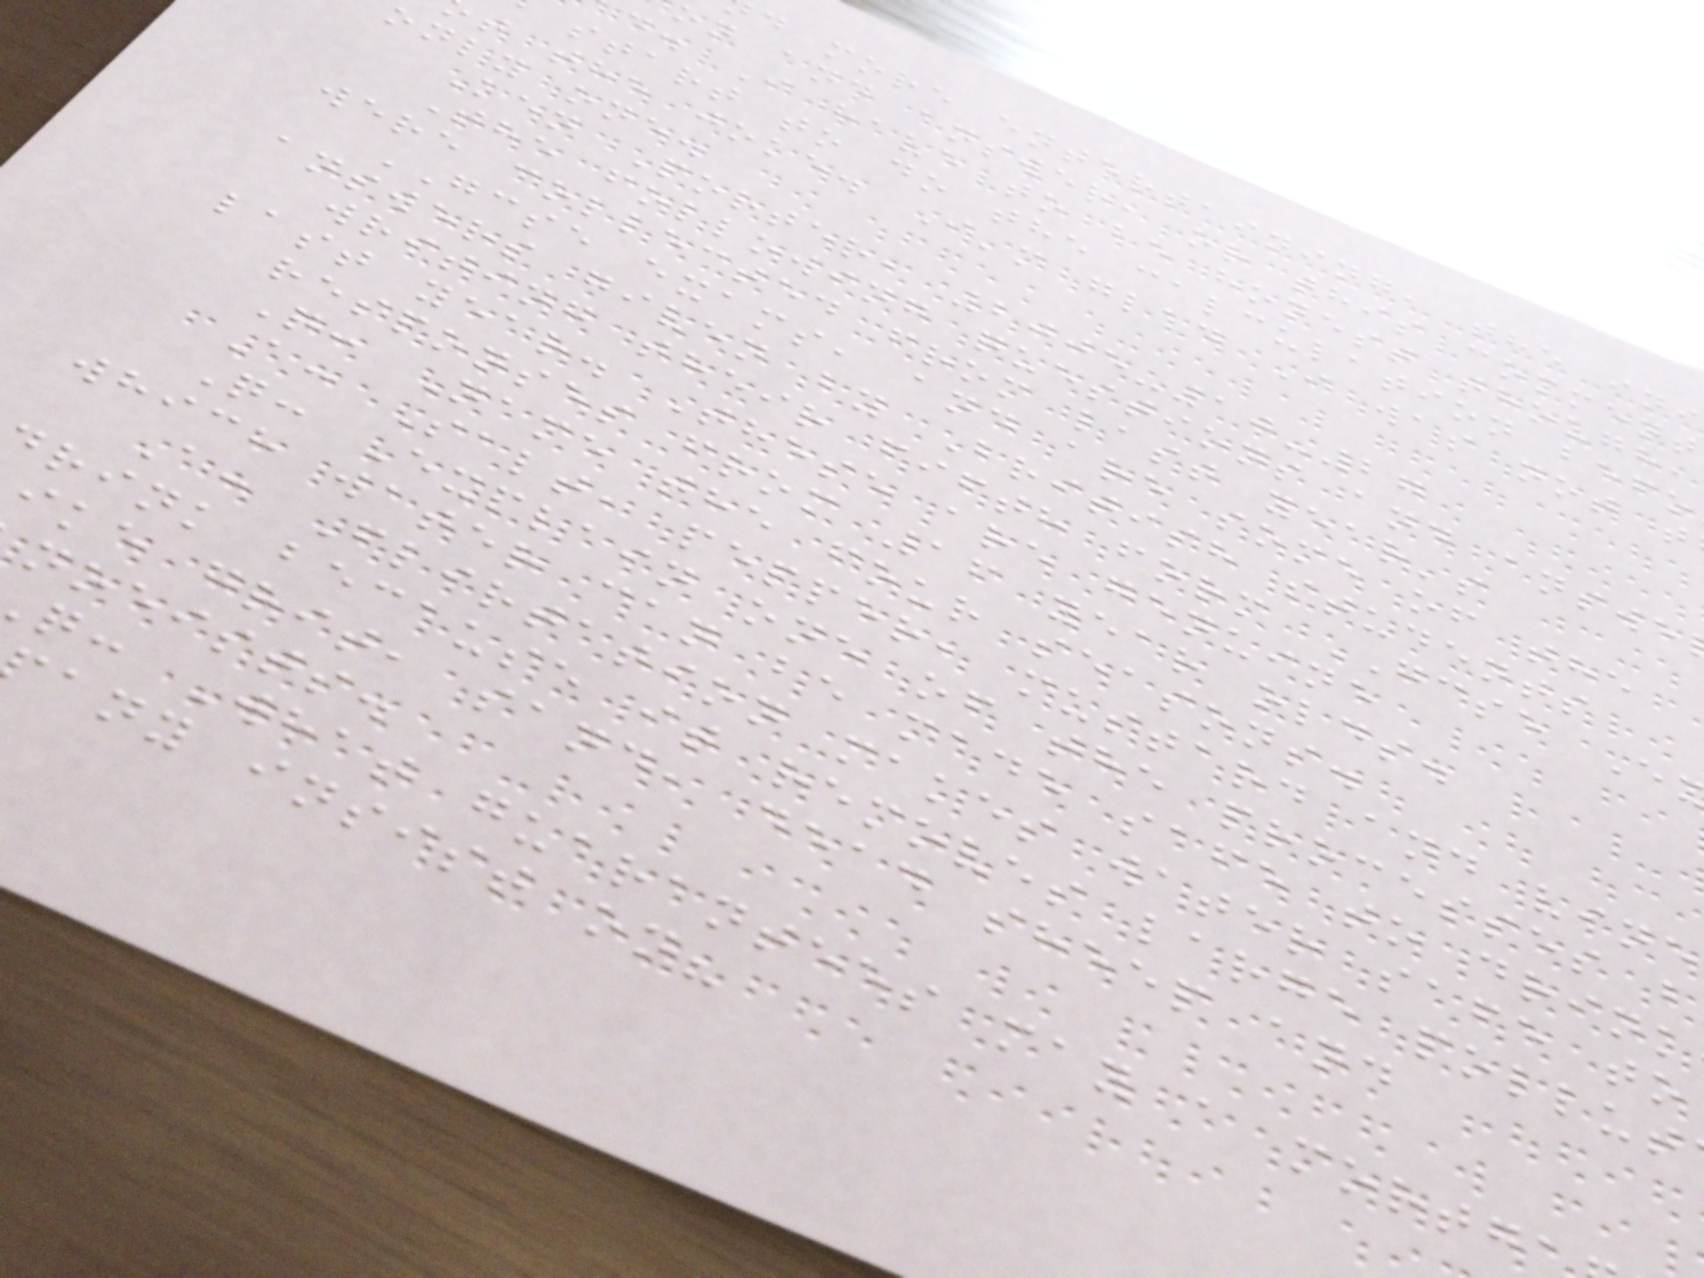d more entertaining, the ini
on and answer, or this comment
d. I have to be honest though,
start to do the calculation befo
t the joke. I'm glad I was not t
only one.
Ken Porter, 2005-10-27
The following questions and answe
were collected from last year's
GCSE exams, and are some of the
answers given by British students
writing their fifth form GCSE E
last year. These are genuine
responses from 16 year olds.
Q: Name the four seasons.
A: Salt, pepper, mustard and vine
Q: Explain one of the processes b
which water can be made safe to drink
A: Flirtation makes water safe to
rink because it removes large pollut
ike grit, sand, dead sheep and
noeists.
q: What guarantees may a mortg
any insist on?
